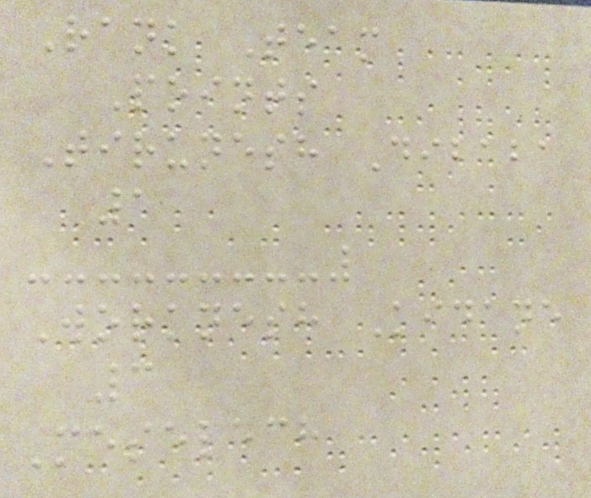Rank Team
Points
Tirunesh Dibaba
1
Worknesh Kidane
3
Meselech
